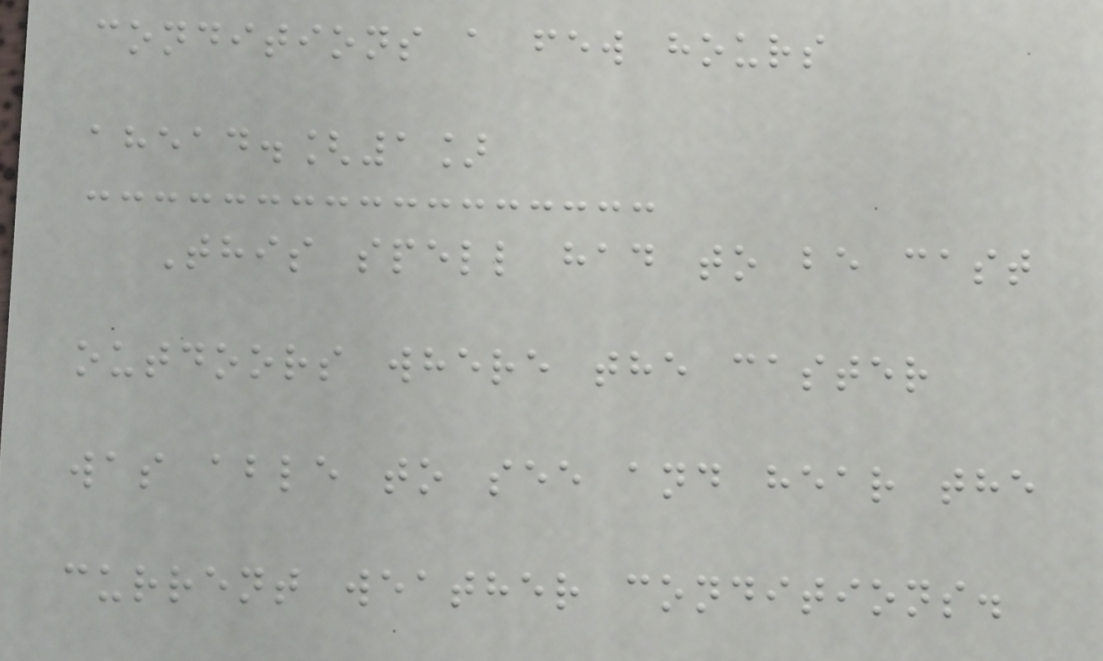conditions a few hours
ahead.[1]
This spell had to be cast
outdoors where the caster
was able to see and hear the
current weather conditions.
